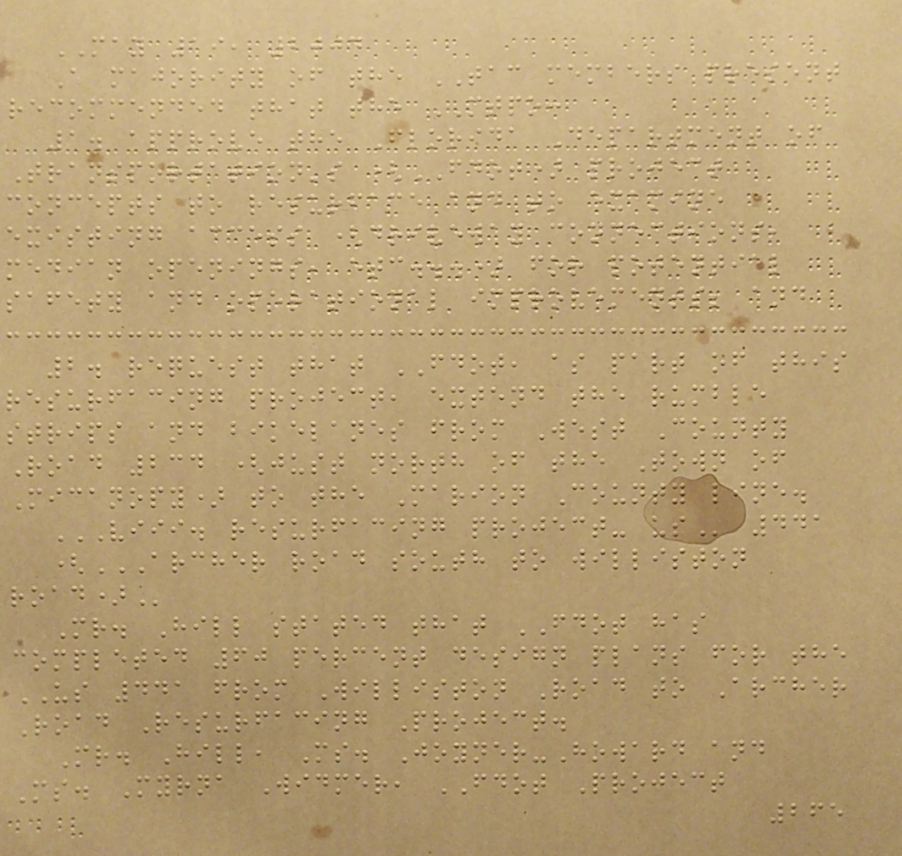MAY 19, 2004
A majority of the TAC members present
recommended that the MTPO:
1. approve the Florida Department of
Transportation's (FDOT) project
concepts to resurface and to examine
existing access (driveway connections,
median openings, etc...) for potential
safety and operational improvements; and
2. request that FDOT, as part of this
resurfacing project, extend the rumble
strips and bikelanes from West County
Road 234 (just north of the Town of
Micanopy) to the Marion County line.
VIII. RESURFACING PROJECT- US 441
(ARCHER ROAD SOUTH TO WILLISTON
ROAD)
Mr. Hill stated that FDOT has
completed 60 percent design plans for the
US 441 from Williston Road to Archer
Road Resurfacing Project.
Mr. Hill, Ms. Joyner-Howard and
Ms. Myrna Widmer, FDOT Project
265
